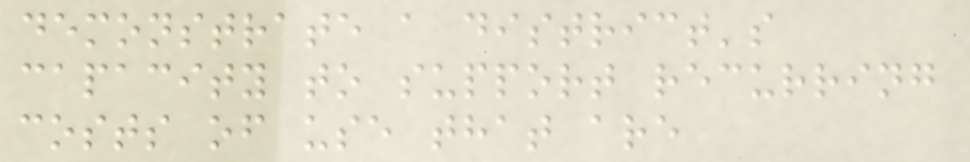demonstrate a district's
capacity to support recurring
costs of use that are
